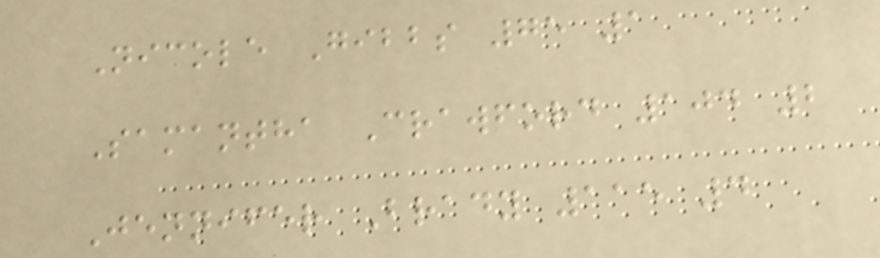Nicole Gibbs 75 1
Samantha Crawford 104 2
Jennifer Brady 115 4
